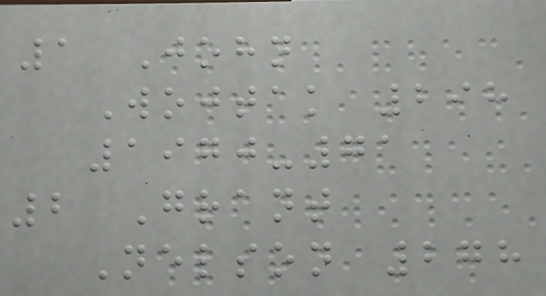1 John
Wojtak 298
1970-71
2 Grant
Nelson 278
